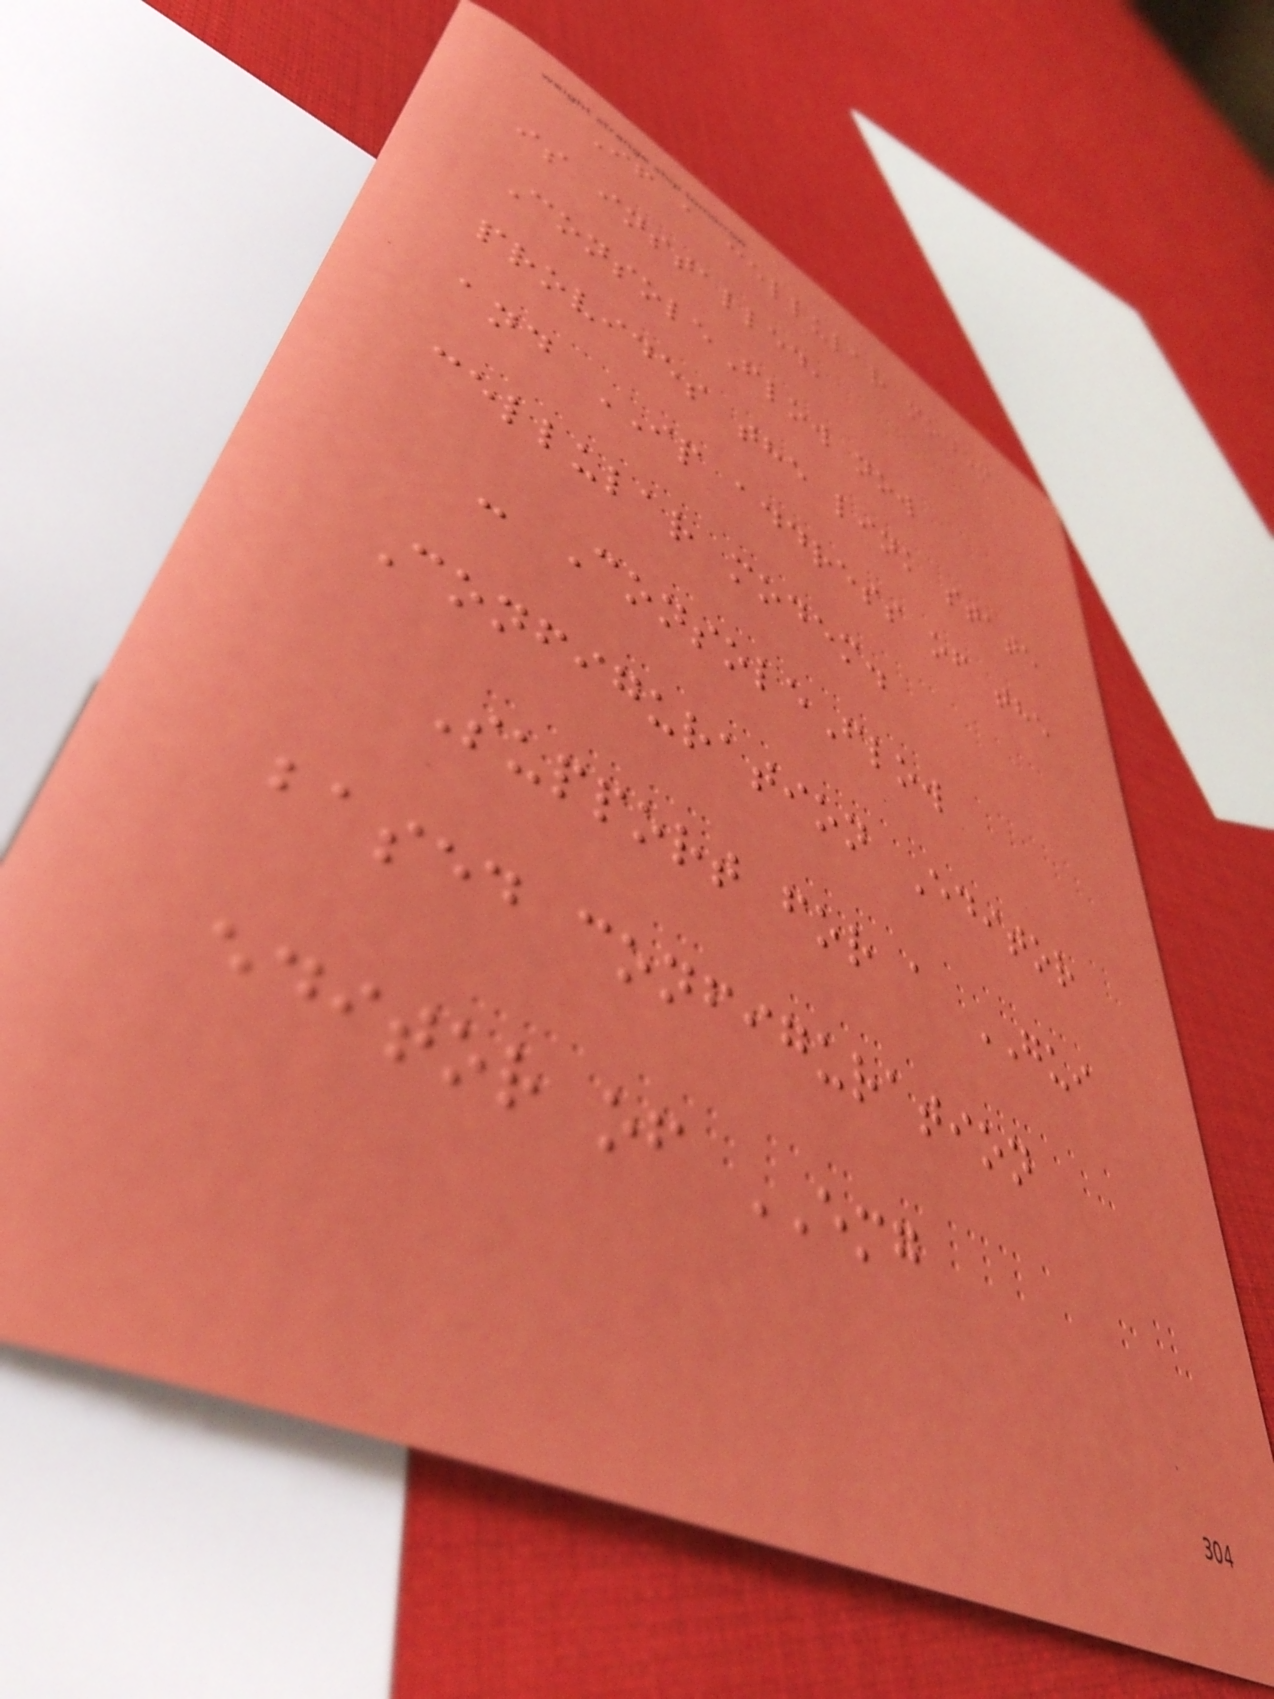If a cellular modem
is installed,
ConsoleFlow now
provides the link state
and IP address of the
cellular modem.
- ConsoleFlow
Configuration Editor
Support for a GUI
based configuration
editor of EMG
